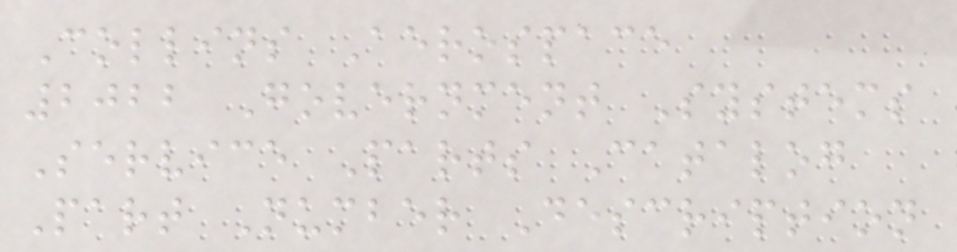Collins Aerospace
2022 Government Systems
Service Parts Catalog
Part Number Description
